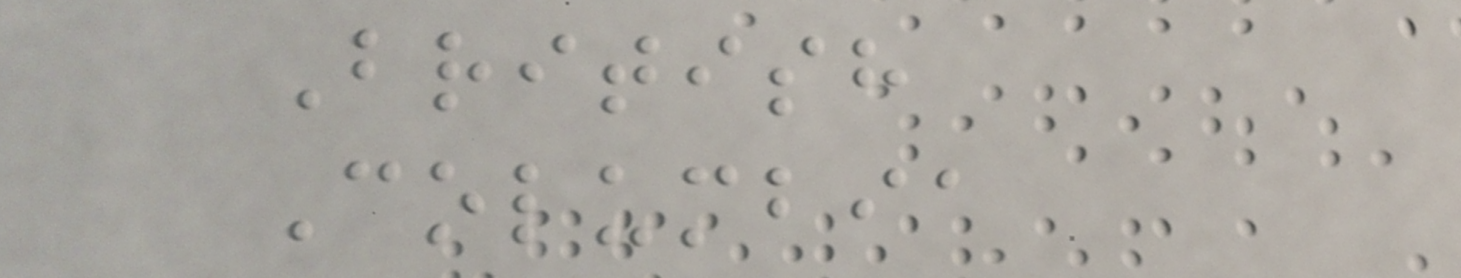British
Columbia
